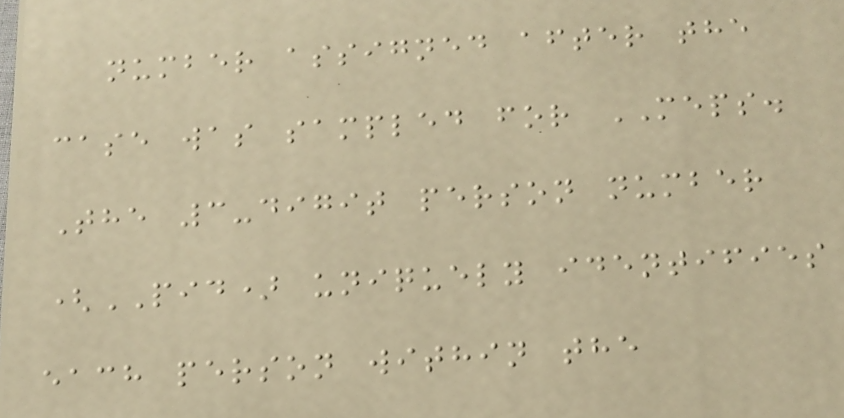number assigned after the
case was sampled for MEPS.
The 3-digit person number
(PID) uniquely identifies
each person within the
